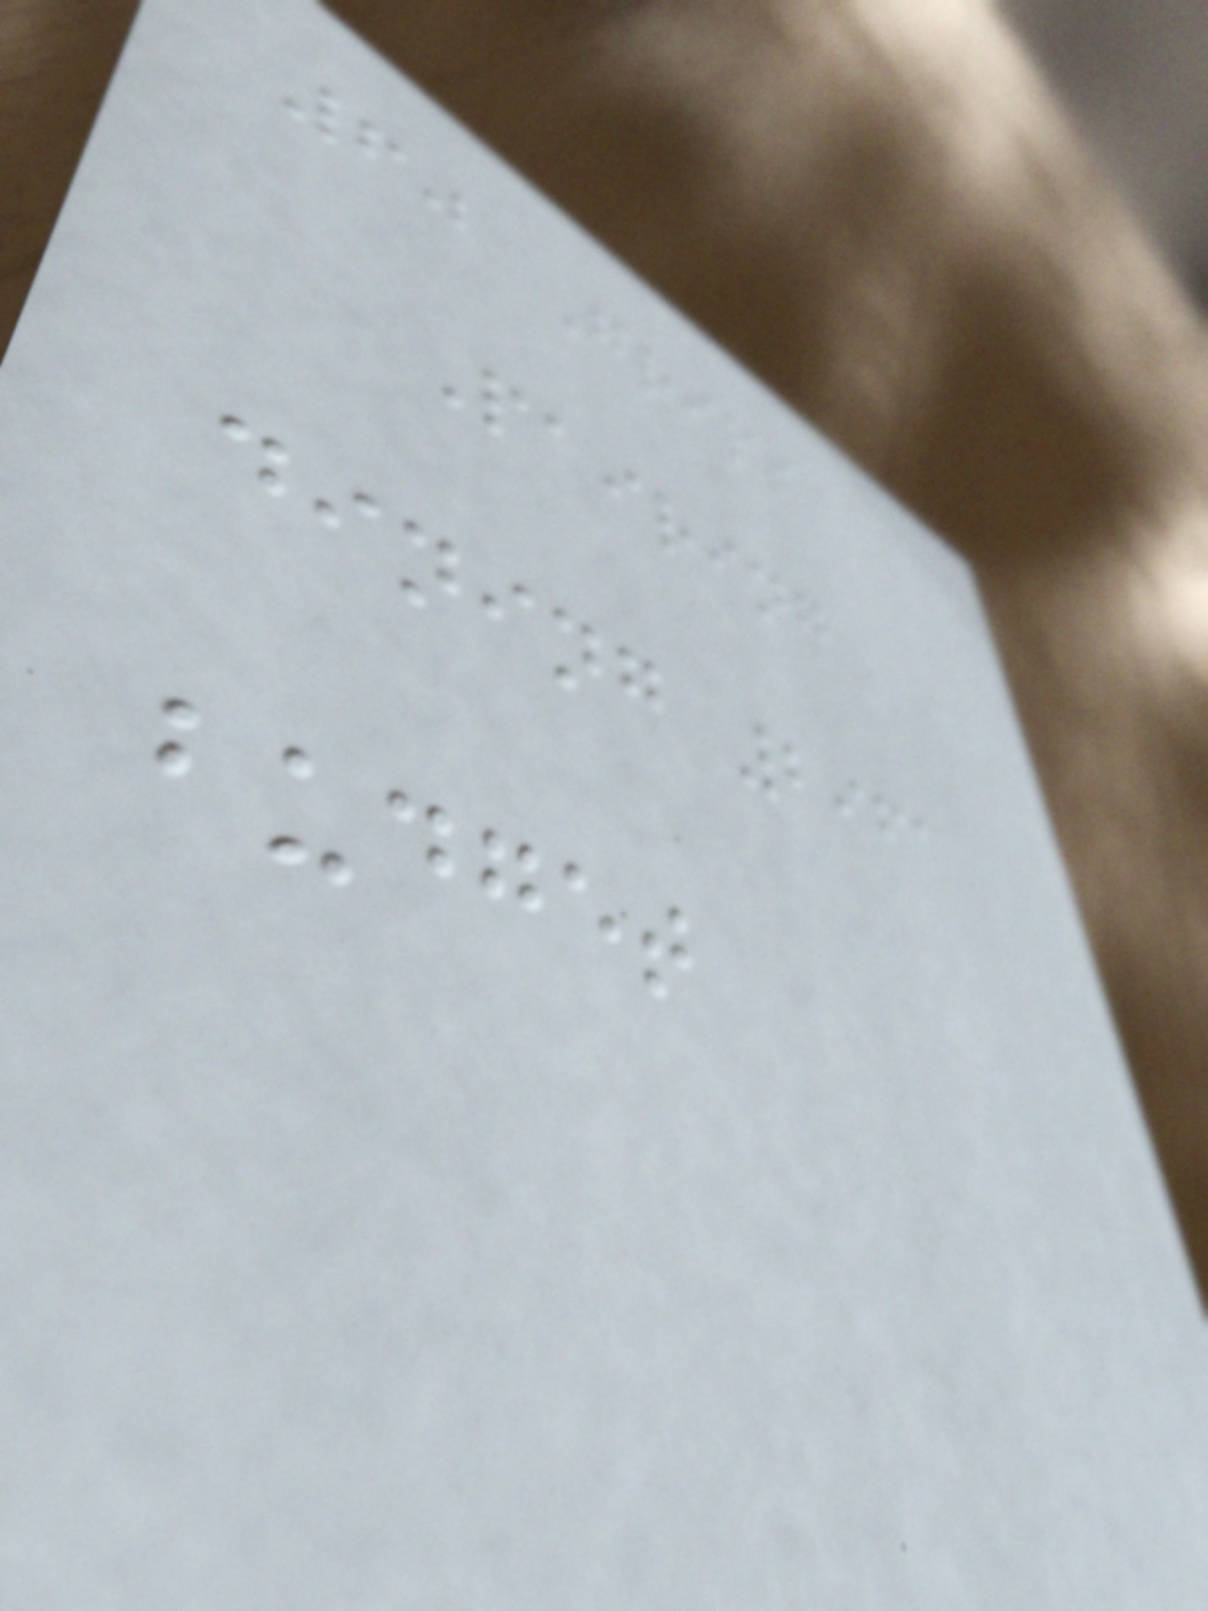60 Grips
Pairing
dining 2961
budget
